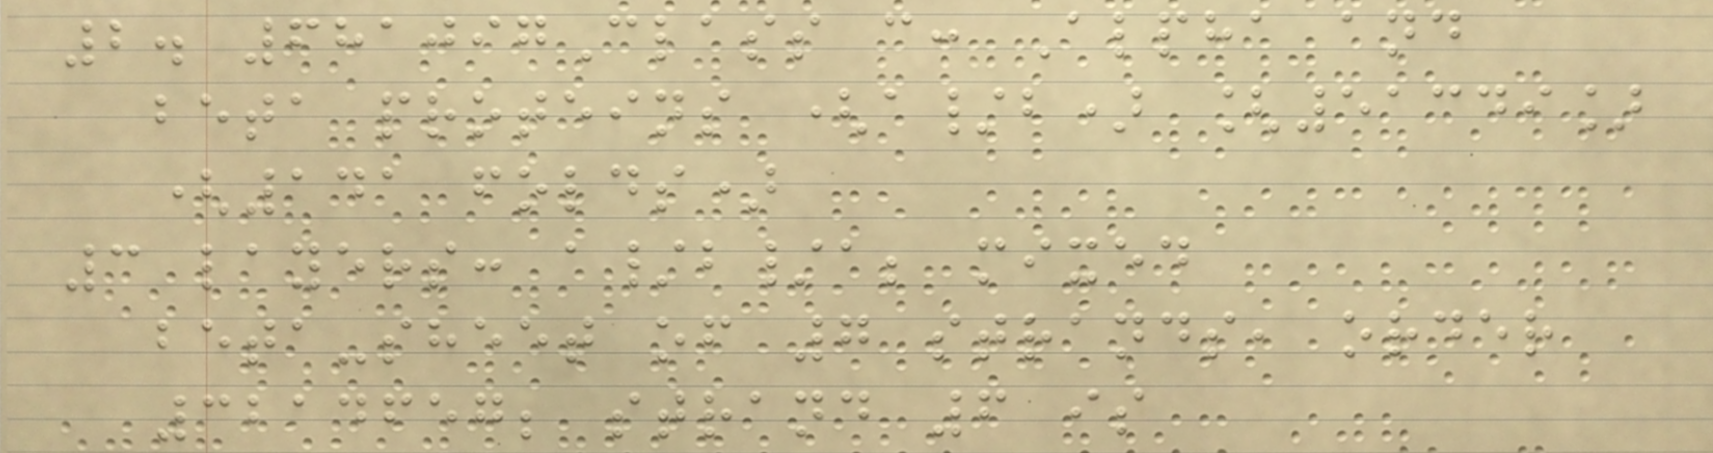2. 681097Class c: Alpha and
beta proteins (a/b) [51349]
(141 folds)
3 layers: a/b/a; mixed
beta-sheet of 7 strands, order
3214657; strand 6 is
